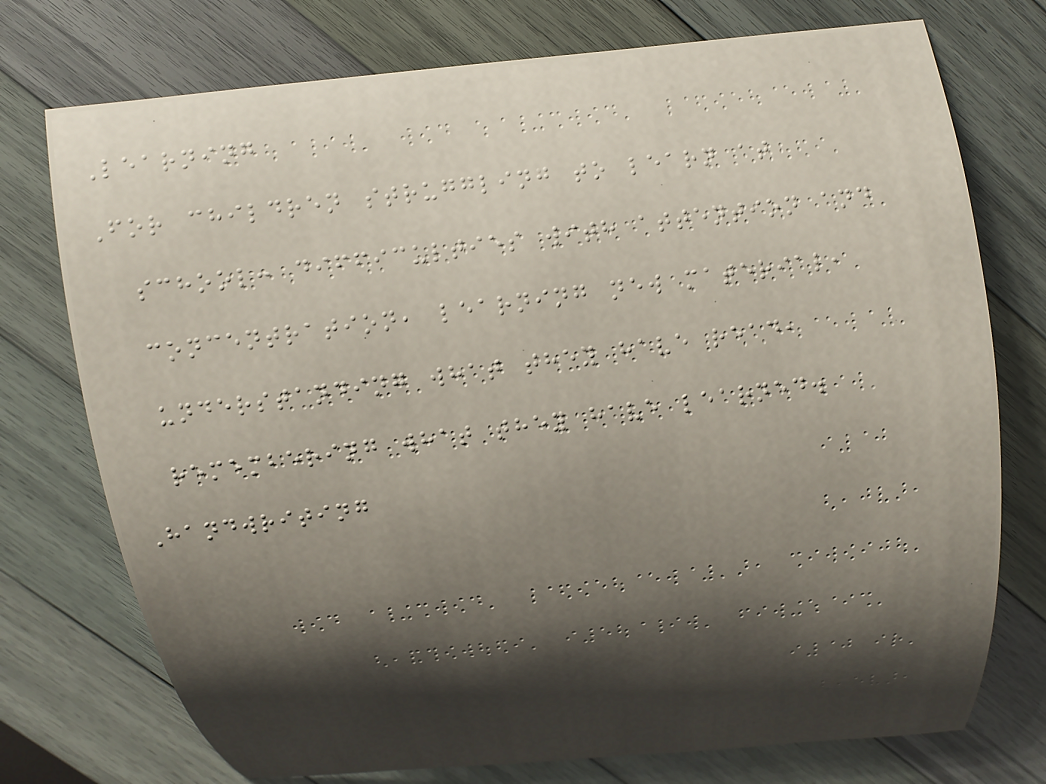Learning
For children struggling to learn at
school: difficulties with attention and
concentration, learning new material,
understanding what they have read,
remembering what they have learned.
Handwriting
